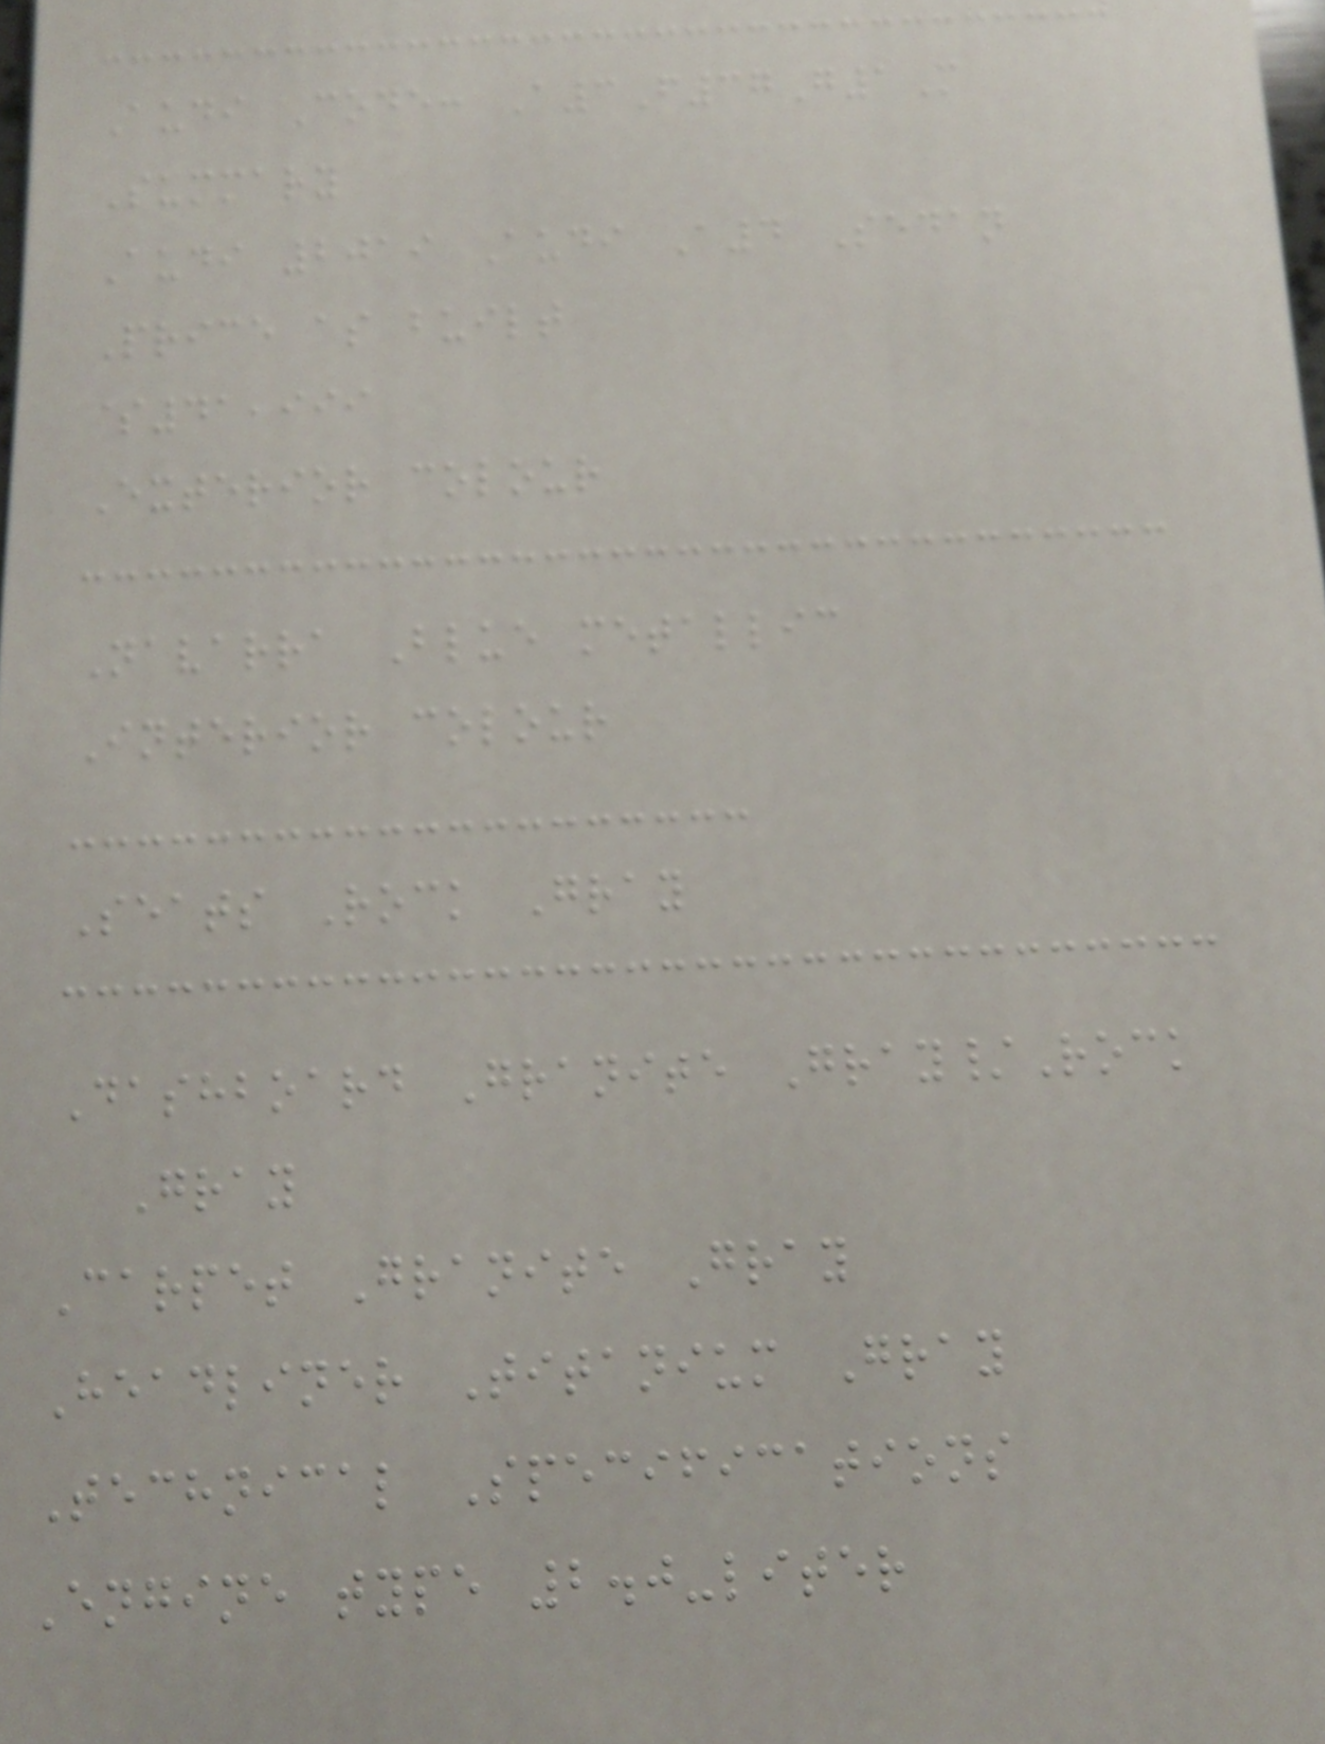Audi Code: A3F37G1M
Summary
Audi 2019 Audi A4 Sedan
Price as built
$41,999
Exterior colour
Navarra Blue metallic
Interior colour
Seats Rock Gray
Dashboard Granite Gray/Rock
Gray
Carpet Granite Gray
Headliner Titanium Gray
Technical Specifications
Engine type 2.0-liter
